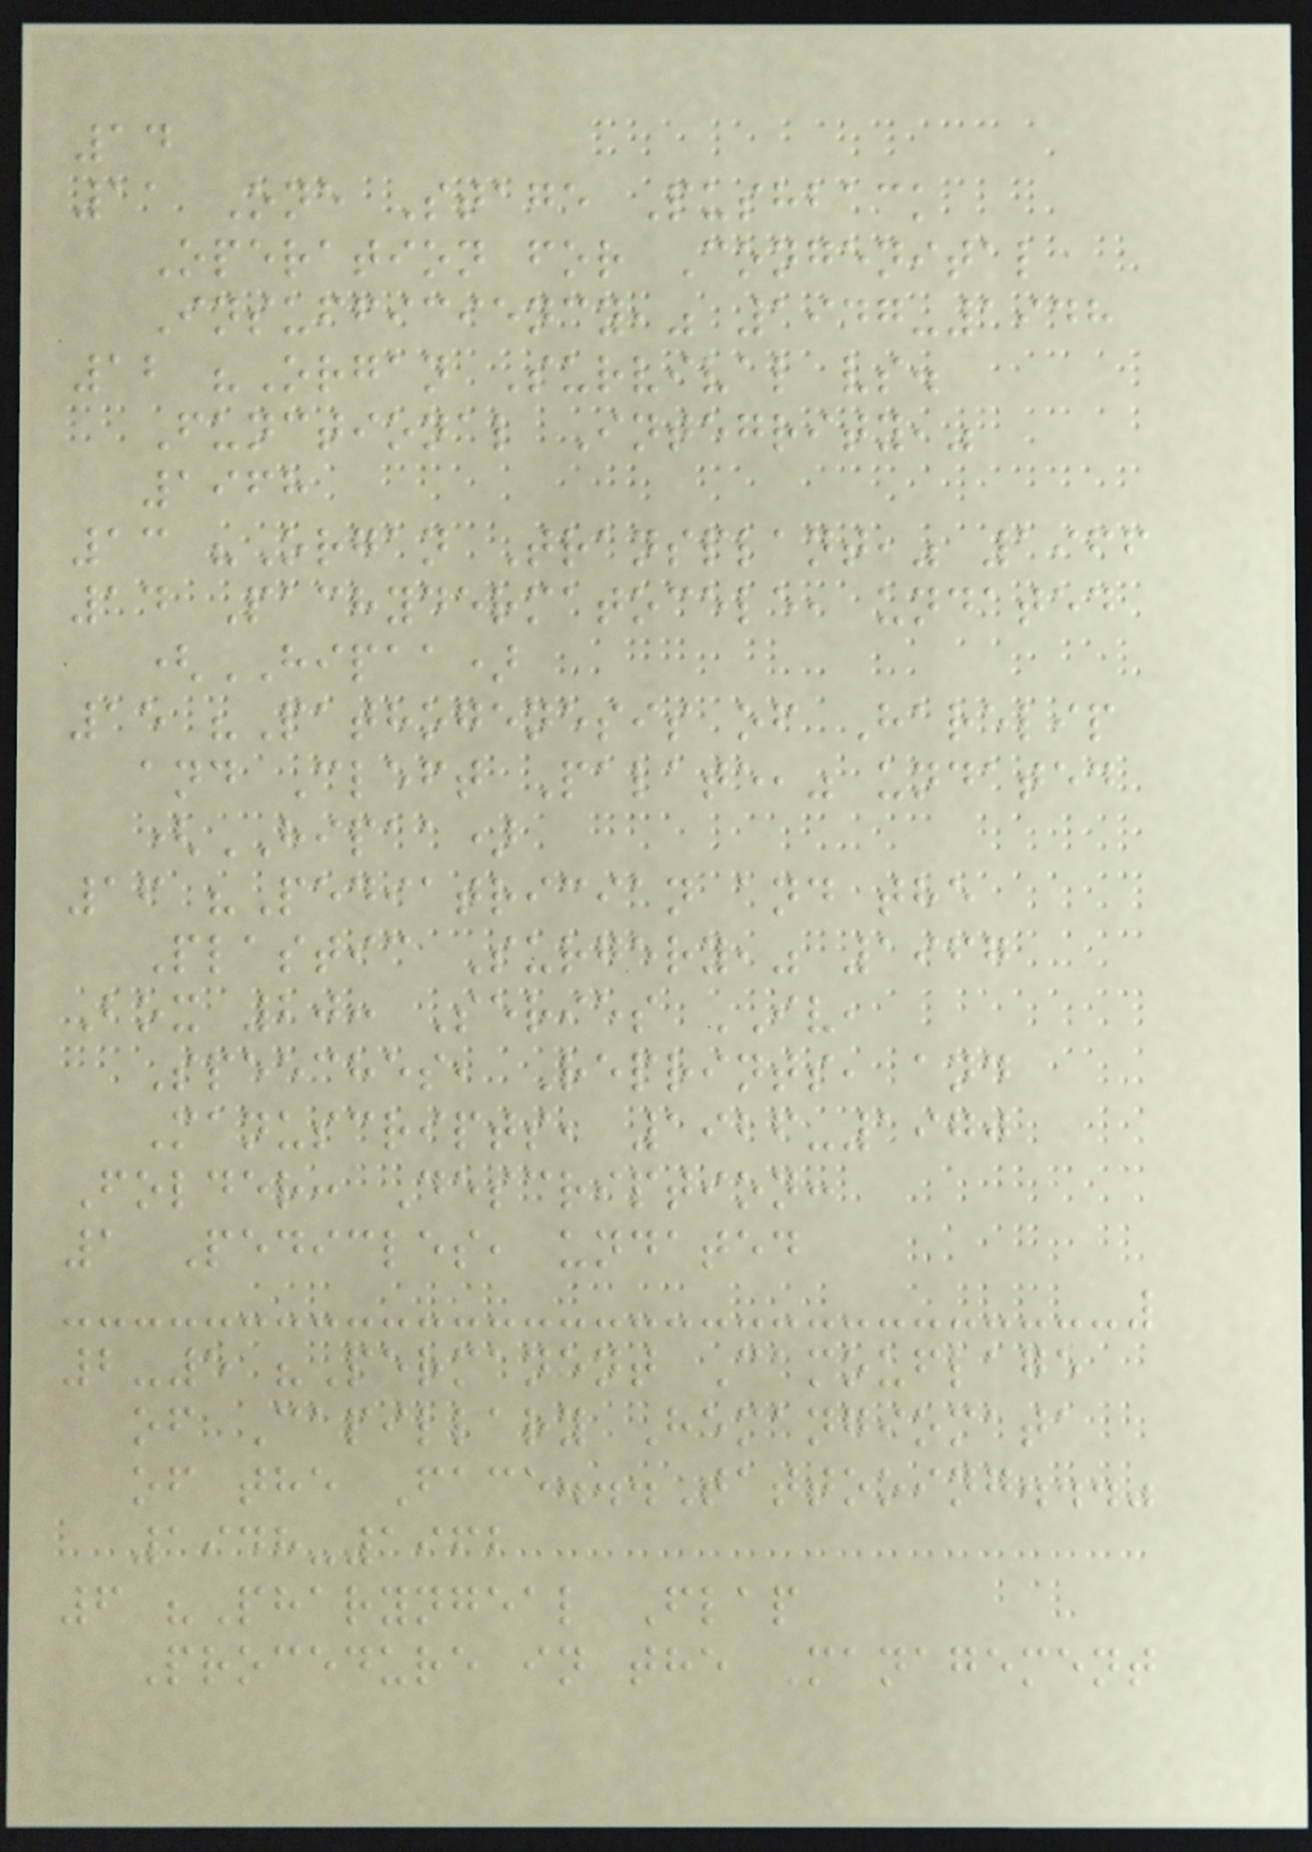14
11 One Stage Pushback
Operation for Congenital
Insufficiency," 1947-1948
12 "Organ Survival vs.
Functional Integrity,"
1968
13 "Organ Transplant," 1966
14 Pachydermatocele, undated
(HIPAA)
15 "Pathogenesis of Harelip
and Cleft Palate," undated
(HIPAA)
16 "Pediatrician and the
Plastic Surgery," 1967
Box 20: Series IV,
Speeches, Reprints, and
Manuscripts, 1926-1970
Folder: Description:
1 Pedicles, undated
2-5 "Permanent Camouflage
of Capillary Hemangiomata
of the Face...Tattooing..."
1948-1962
6 "Pharyngeal Flap
Procedure in the Management
